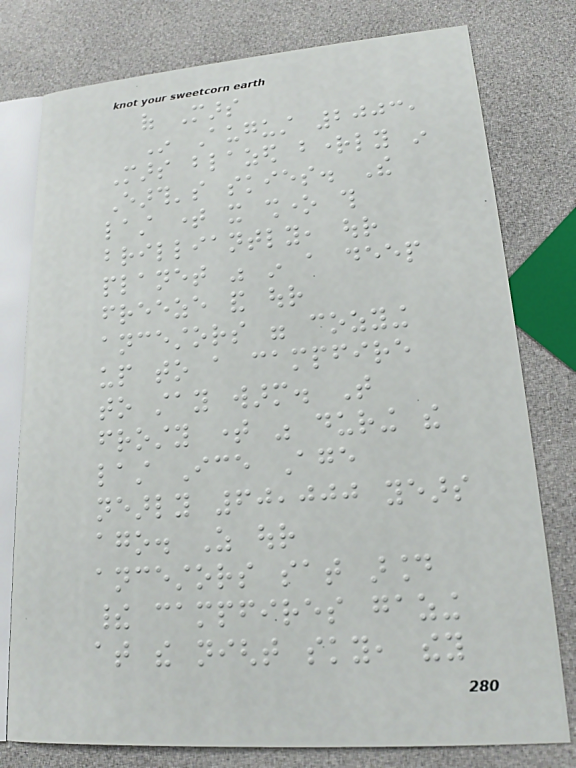of Mars
In August 2003,
Mars blazed brightly in
Earth's skies. The
last time it shone this
brilliantly, our
planet was in a deep
freeze and our
ancestors were cozying
up to a campfire
to stay warm. That
frosty time was during the
last Ice Age
nearly 60,000 years
ago. As our
ancestors sat around
their campfires gazing
at the night sky, they
